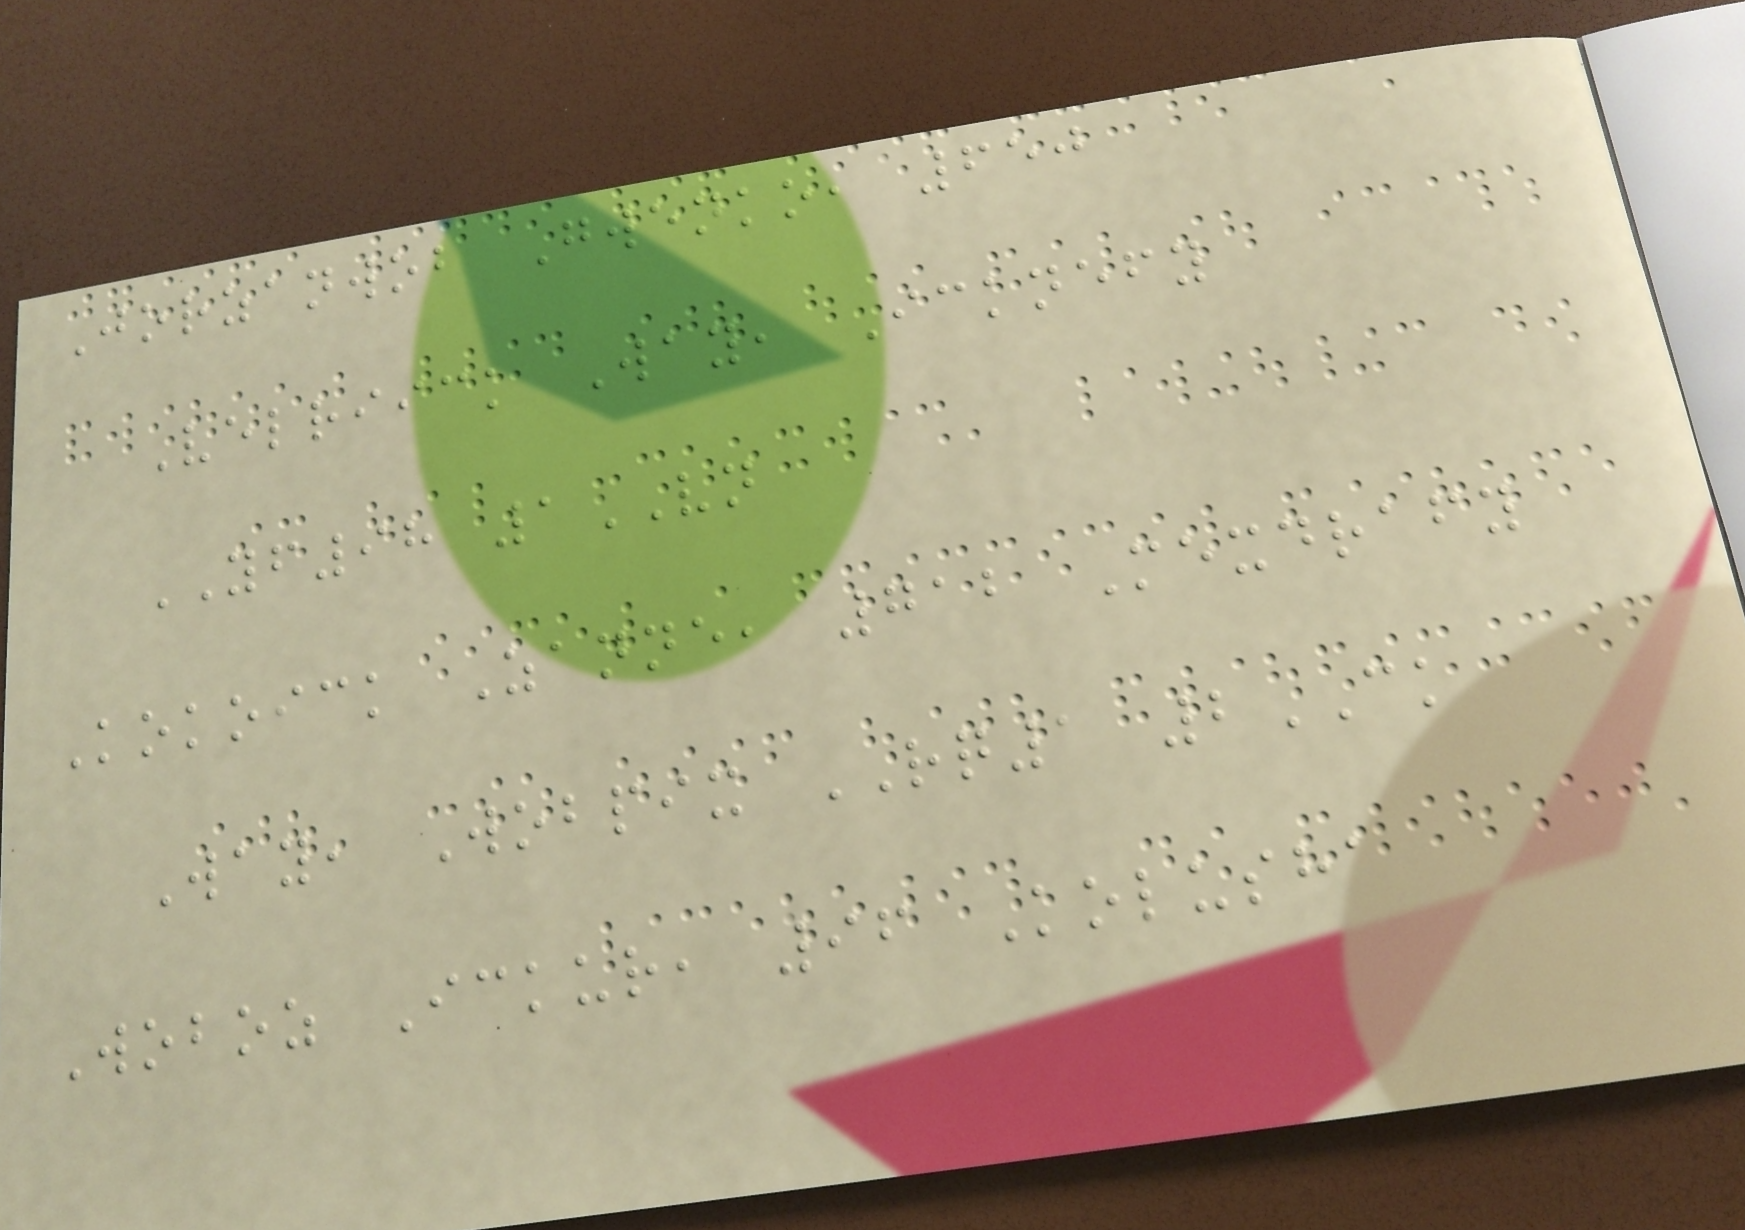Jorzanwob Gwenko, 650
Velriick Way, Icknefy
YF98 1VN
Kokoick Zanne, 712 Mexdrafy
Way, Wobpix RQ1 2CK
Woboz Ickur, 96 Kolusha
